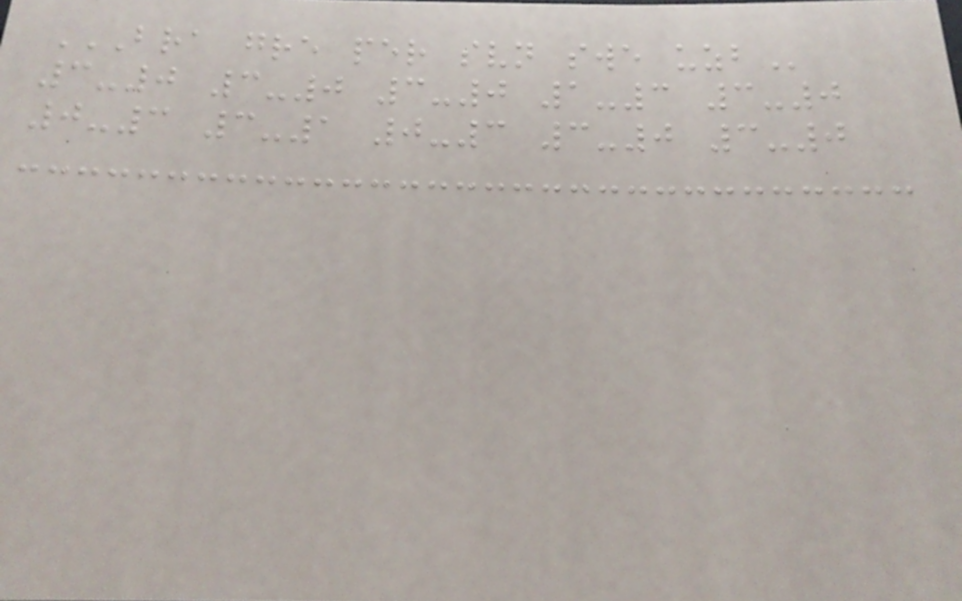BRA GRE PER SVN SWE UZB
3-0 3-0 3-0 1-3 3-0
0-3 3-1 0-3 3-0 3-0
